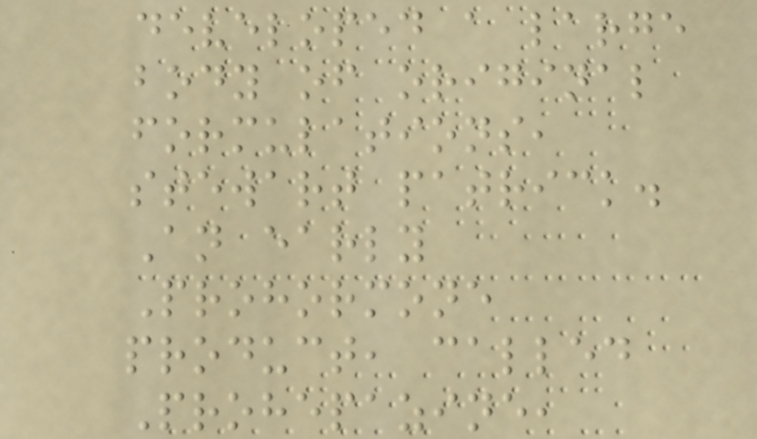developed a large
body of original
formulations,
stewart patrick.
An early
Prohormone
product, called
Prohepazine,
